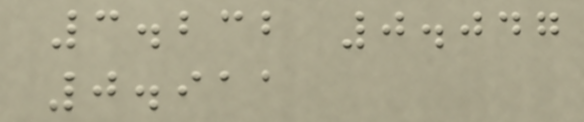3.232 0.047
0.911
